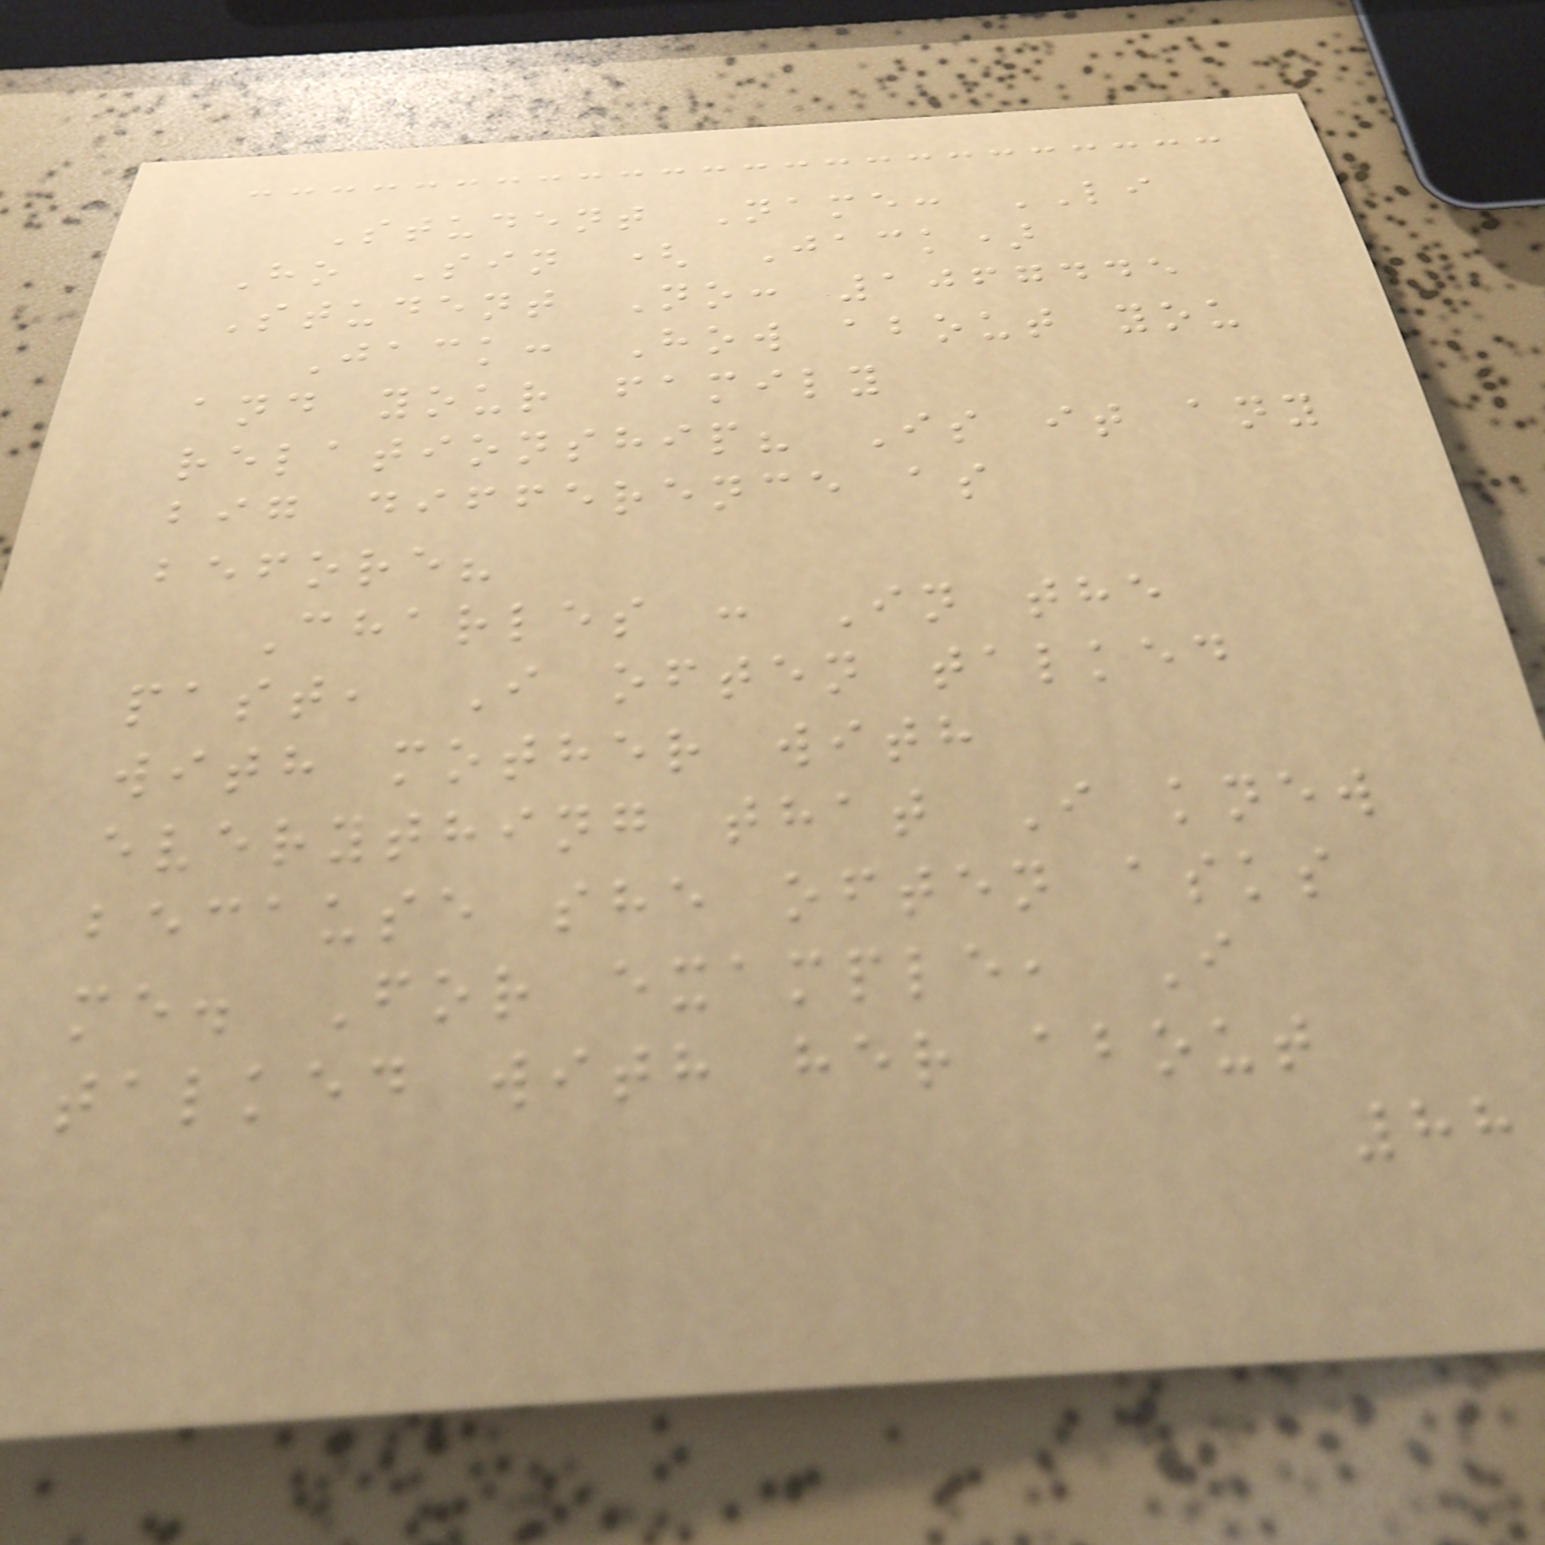Student Name: LI
Ho Sin ( Jack)
Student No: 1067445
Jack: How about you
and your family
relationship? Is it any
big difference as
before?
Charles : In the
past, I often talked
with mother with
everything that I knew
because she often asks
me. For example, I
talked with her about
88
